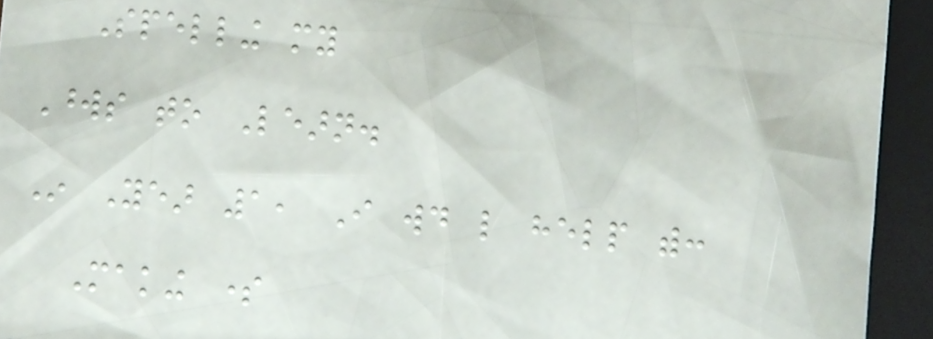Spelling my
Words to Learn.
In Year 1, I would like help with:
Making some
